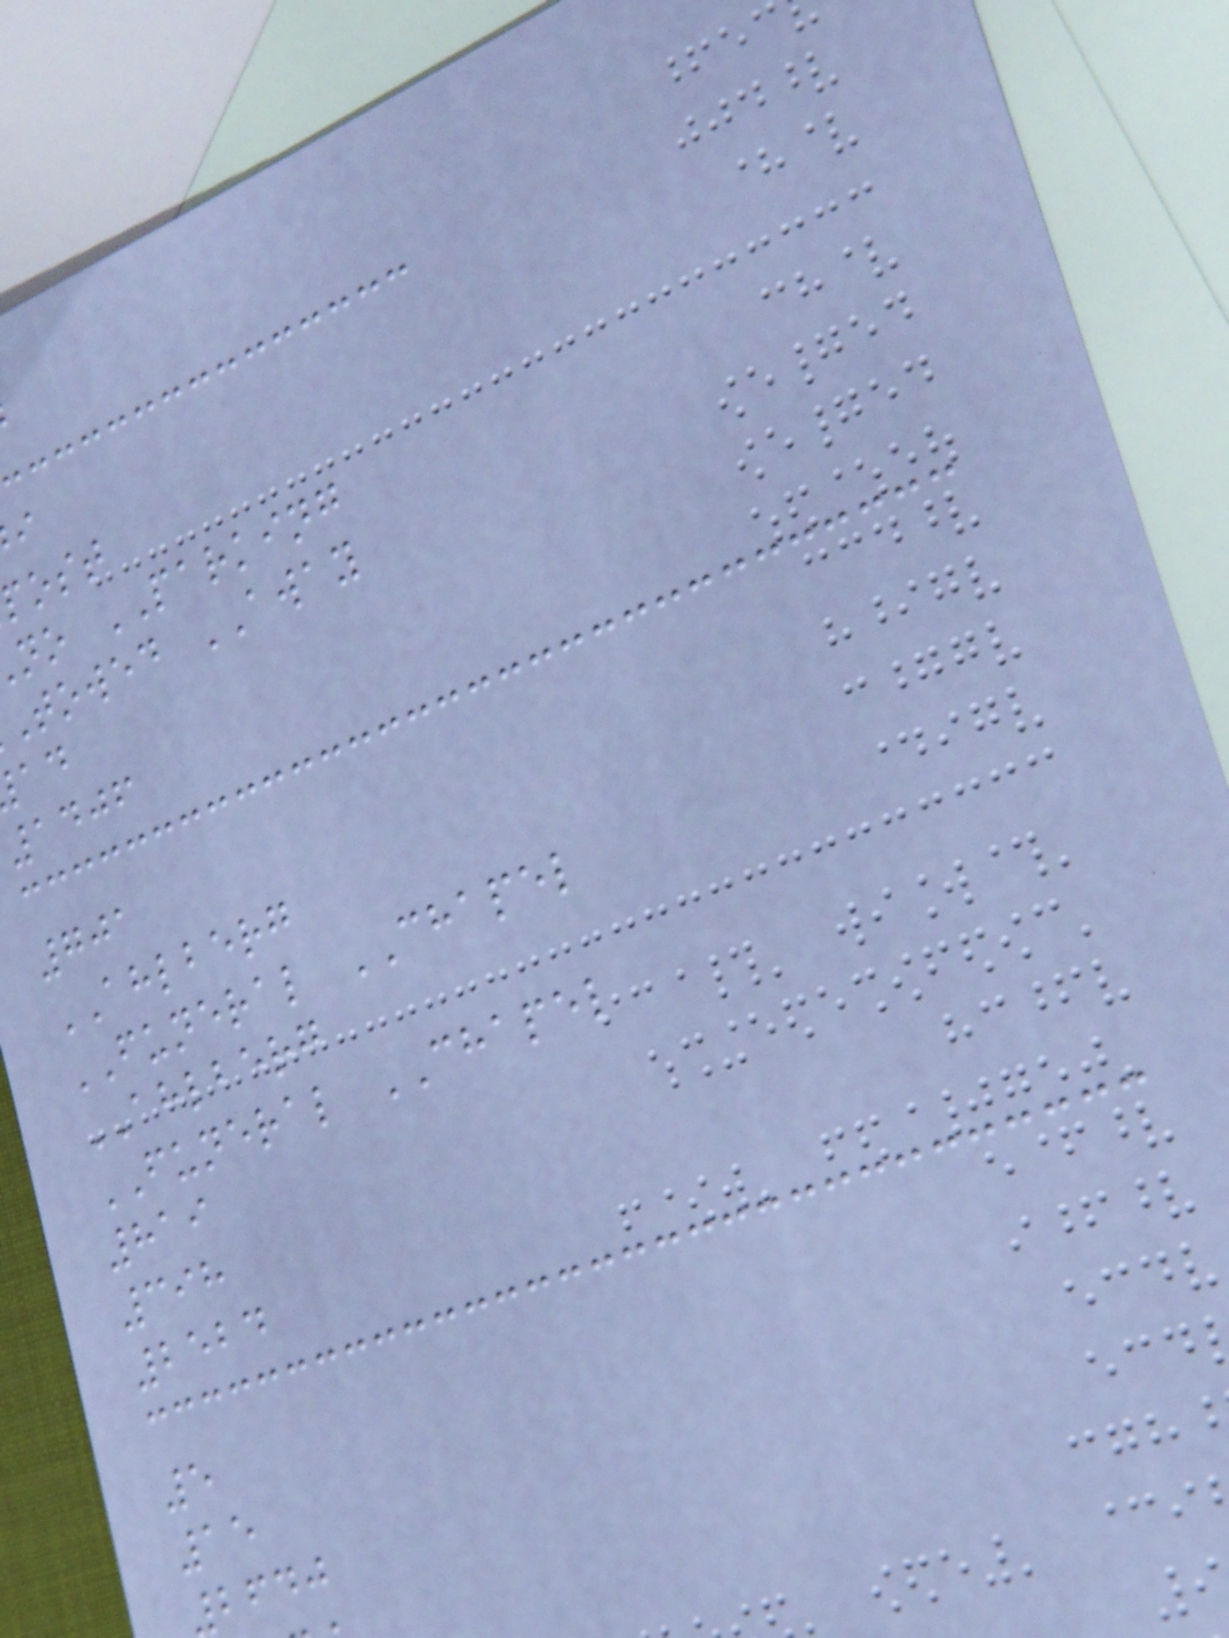post
no PARKING
towed AWAY
1406
701
AHLBERG
FUNERAL CHAPEL
AHLBERG
FUNERAL CHAPEL
819
398
2524
5
15
2640
